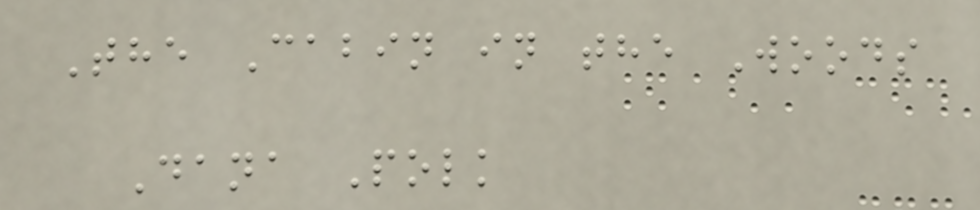The Cabin in the Woods
Dana Polk
